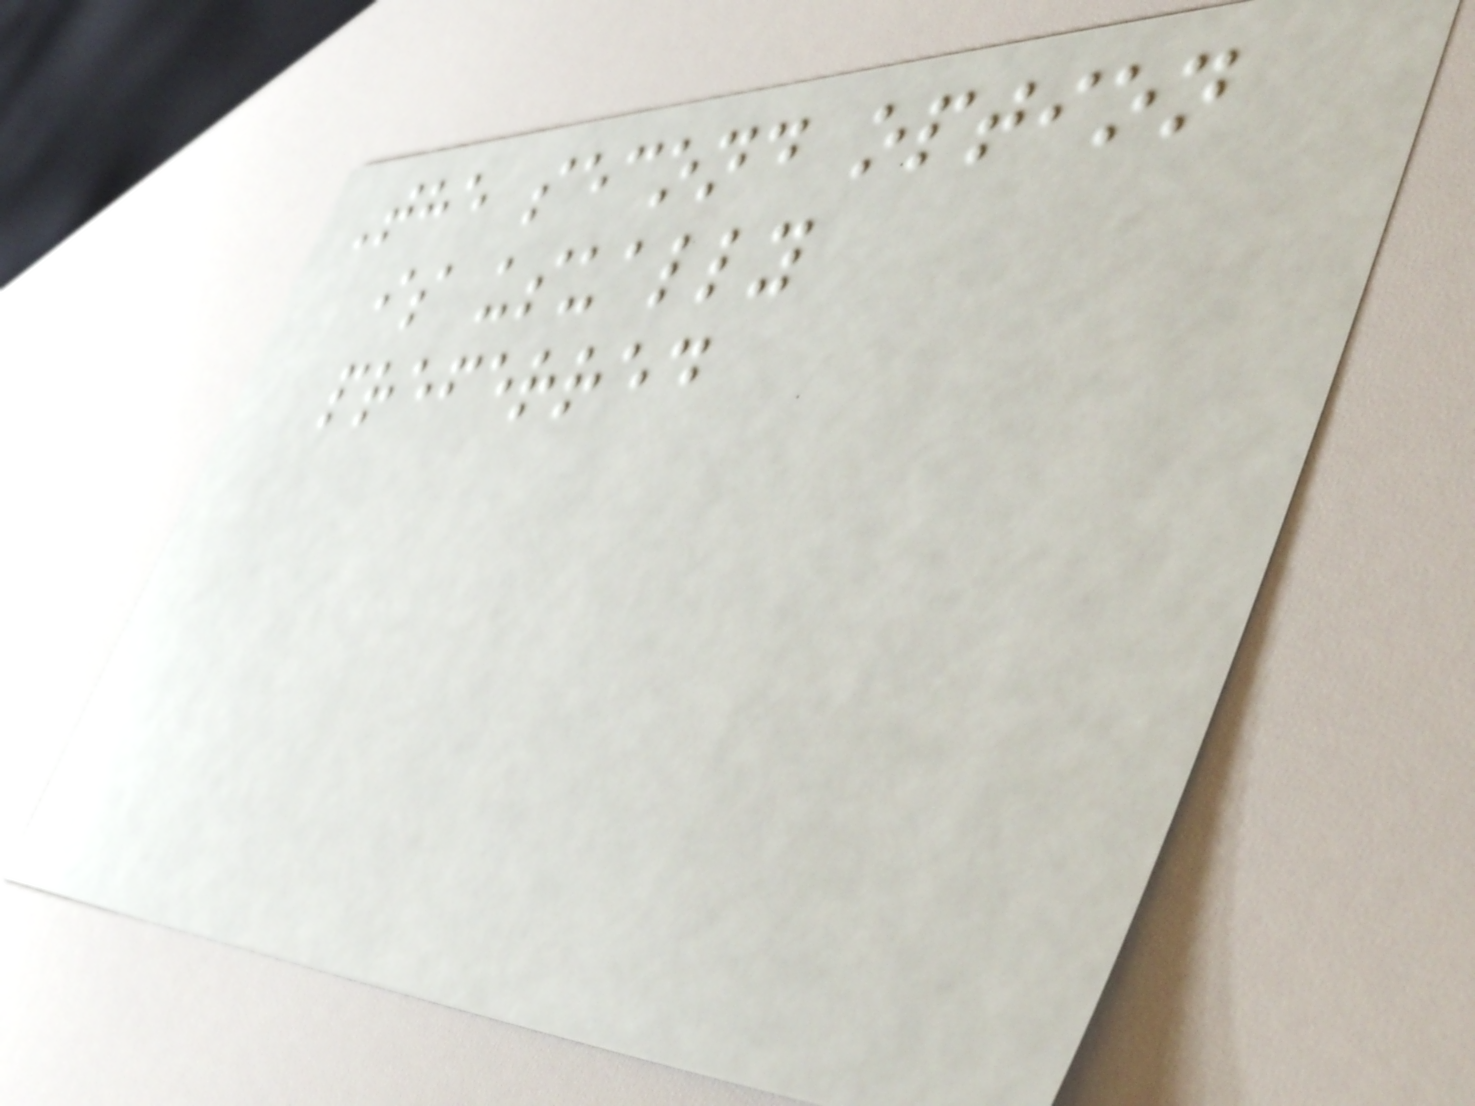The second option
is usually
preferred
